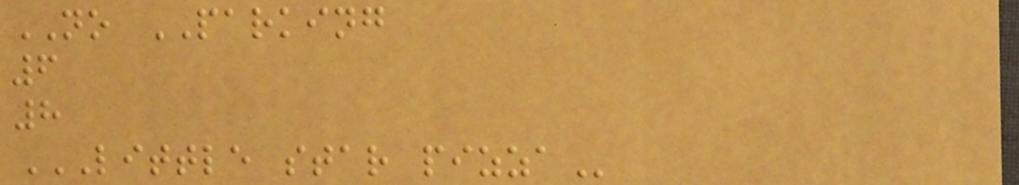NO PARKING
6
8
LITTLE STAR PIZZA
